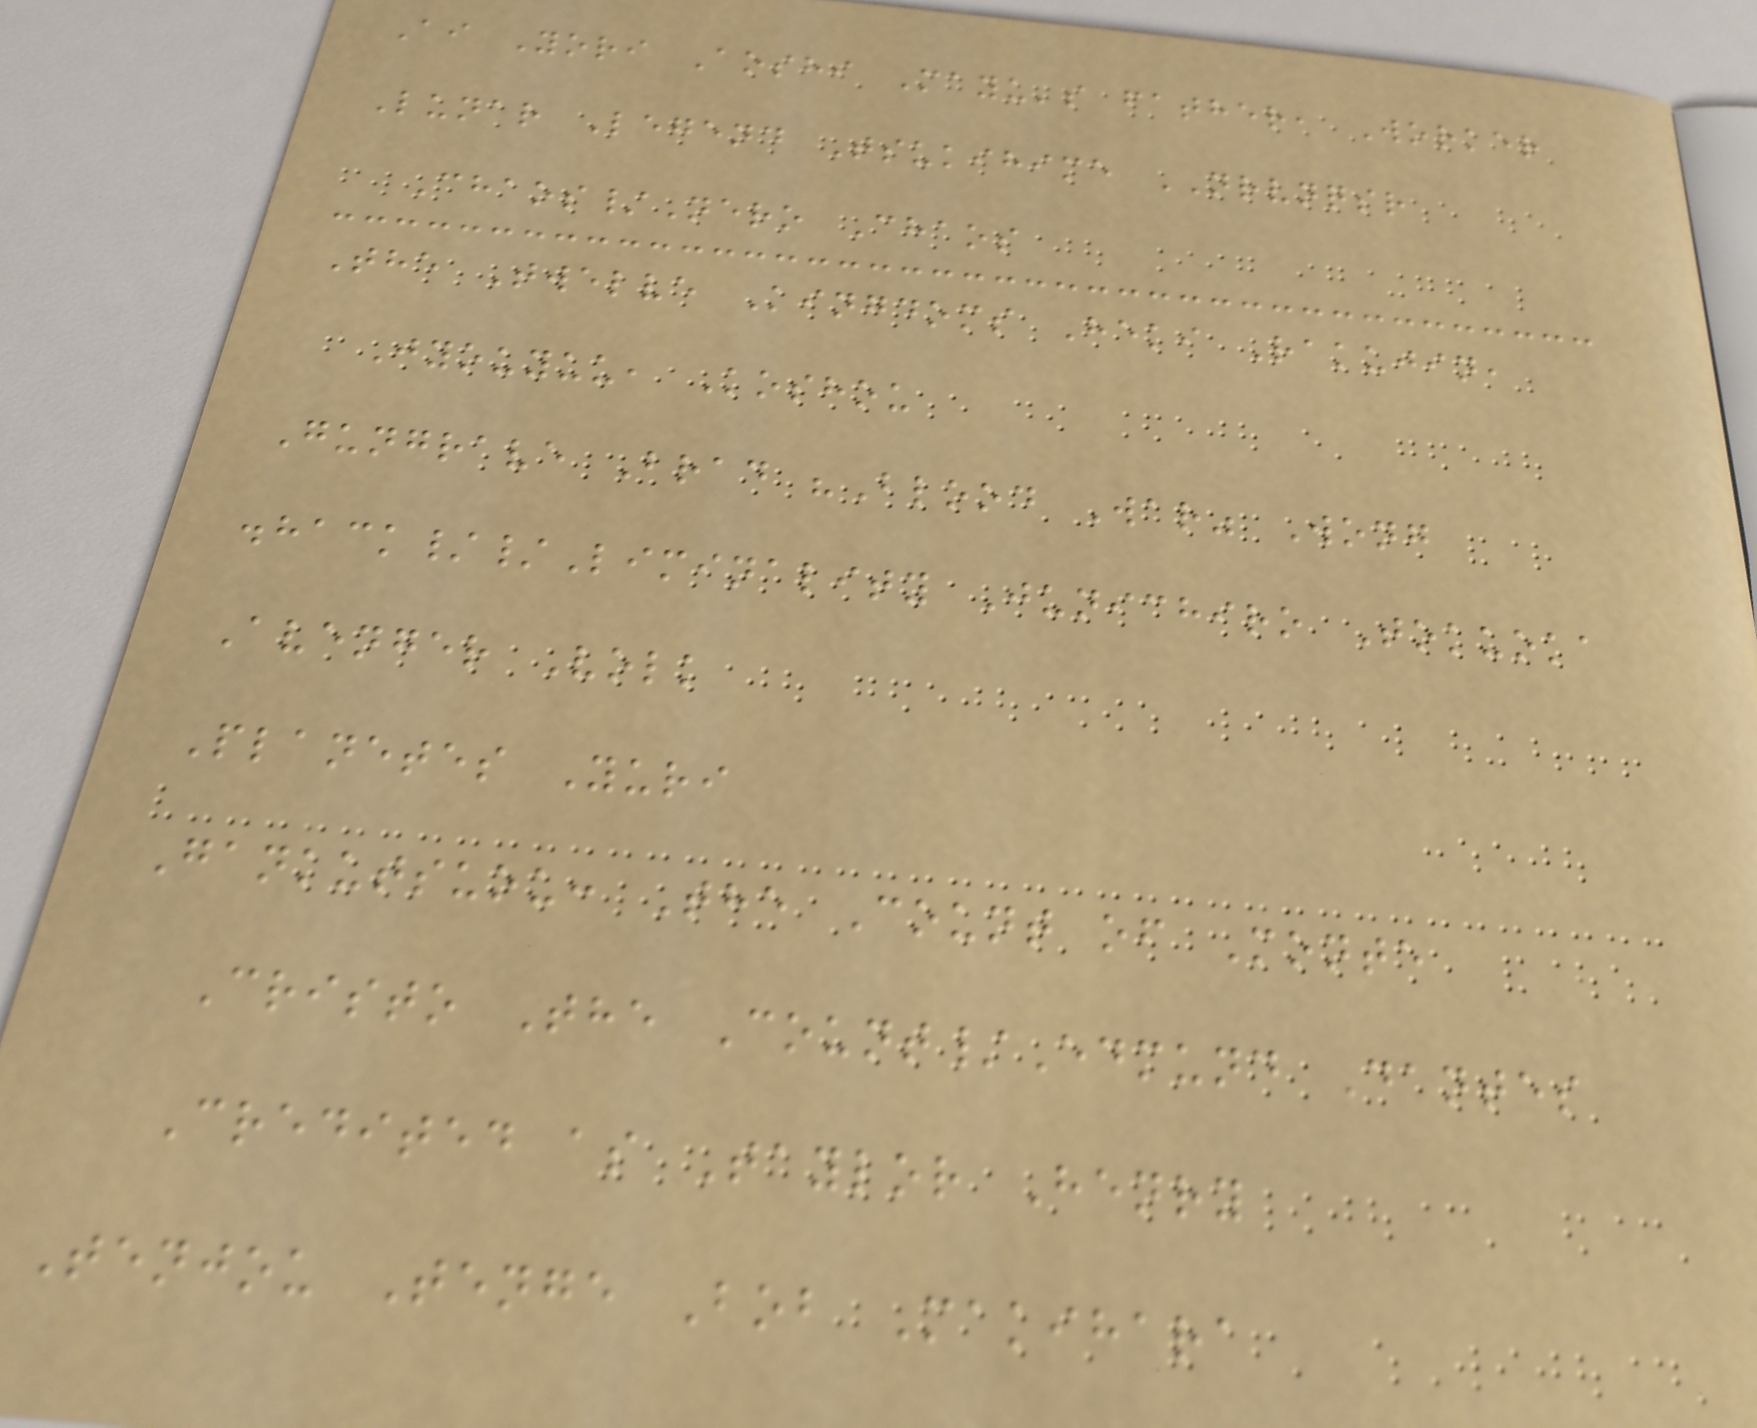Ai Yori Aoshi Mayu's father, Worker
Lunar Legend Tsukihime NRVNQSR
Chaos/Nero Chaos
The Twelve Kingdoms Heki Rakujin,
Jyouyuu, Koshou
Gungrave Brad "Blood War" Wong
.hack//Liminality Junichiro Tokuoka
Avenger Volk
Planetes Yuri
Gankutsuou: The Count of Monte
Cristo The Count/Edmund Dantes
Credited as Taylor Henry
Tenjou Tenge Bob Makihara
